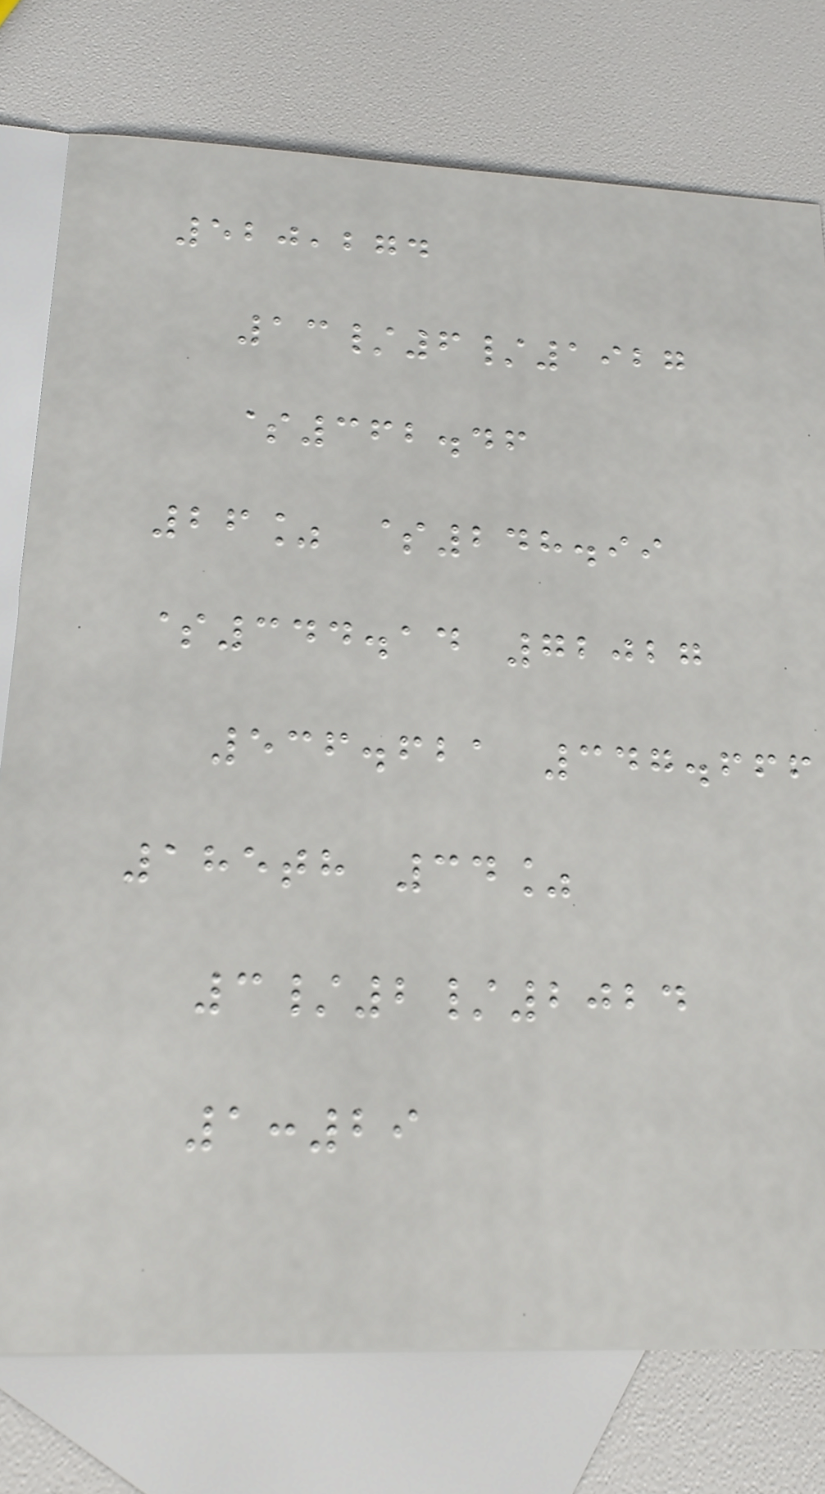520,274
13/6/1927
$362.46
26% $248.99
$344.14 72027
536.621 347.666
185th 34%
3/2/2024
1:29
